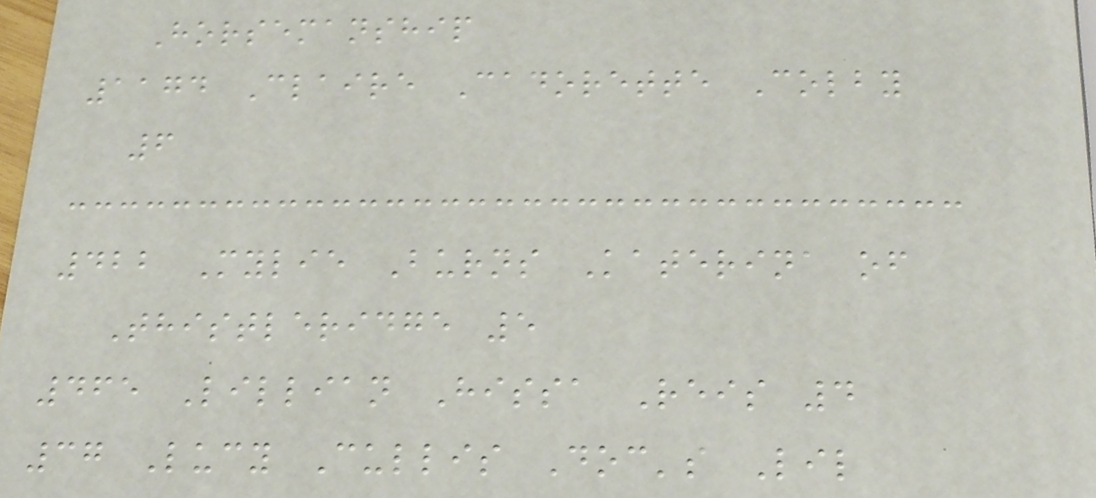Horsemanship
1174 Claire Cadorette Colby
6
422 Mylie Burns Katerina of
Thistleridge 5
465 Lillian Hissa Reis 4
37 Lucy Cullis Doc's Lil
